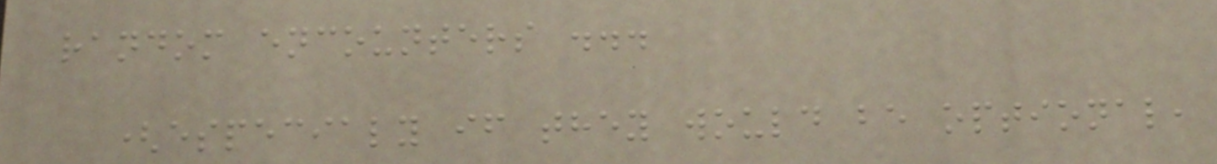random encounters ...
(especialy if they would be optional,
